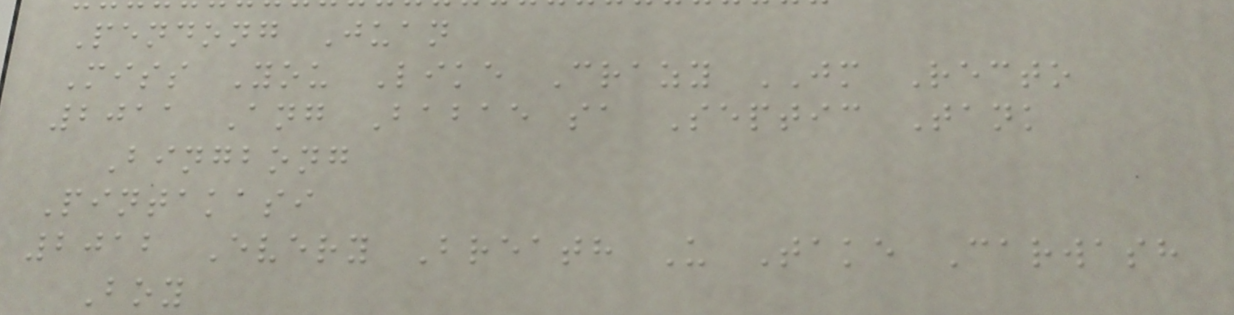Pendong Juan
Miss You Like Crazy JM Recto
2011 Ang Babae sa Septic Tank
Bingbong
Pintakasi
2012 Every Breath U Take Carwash
Boy
